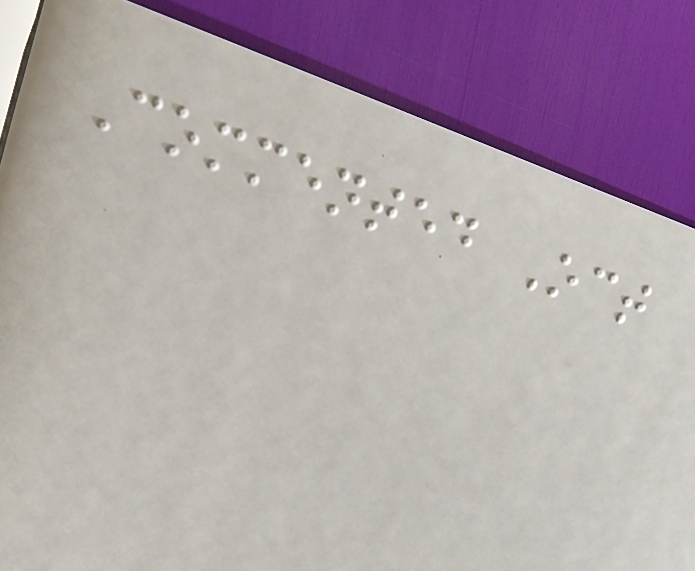Commented Oct
